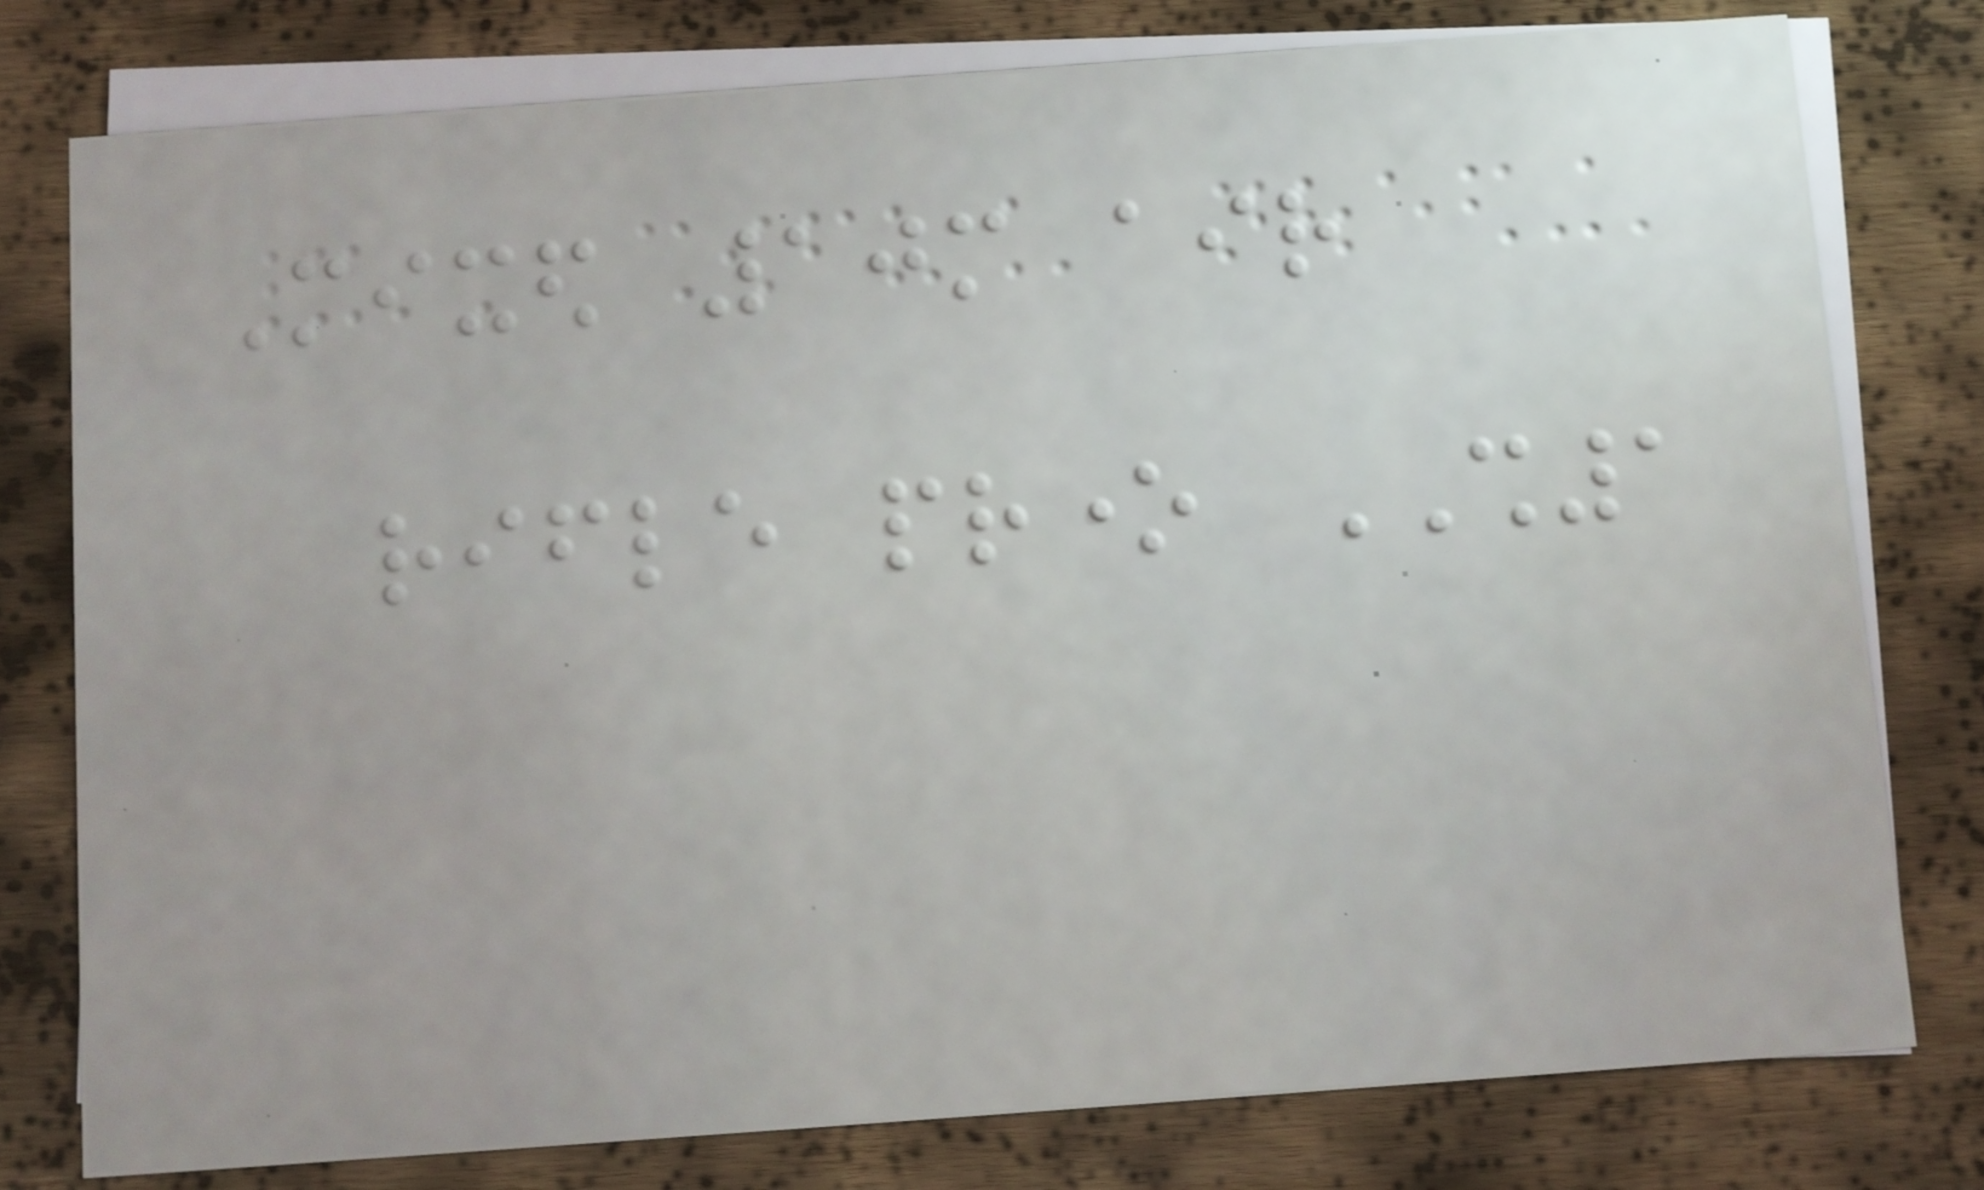Mixed 10m air
rifle prone SH1
